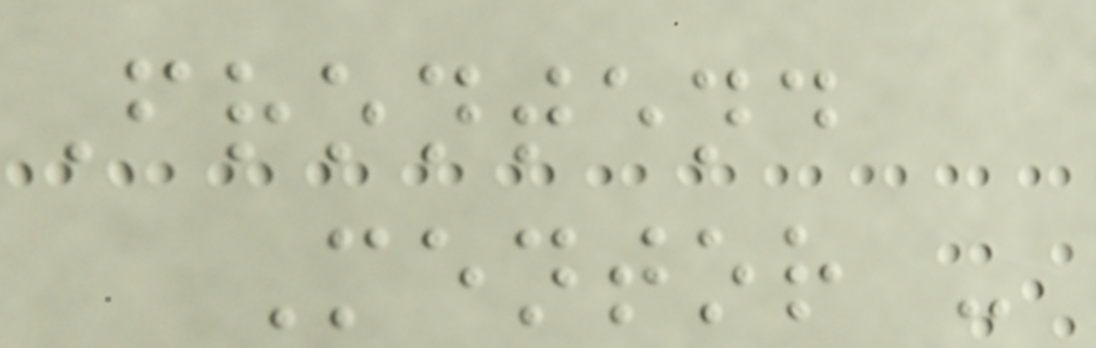Frontend
Mentor -
